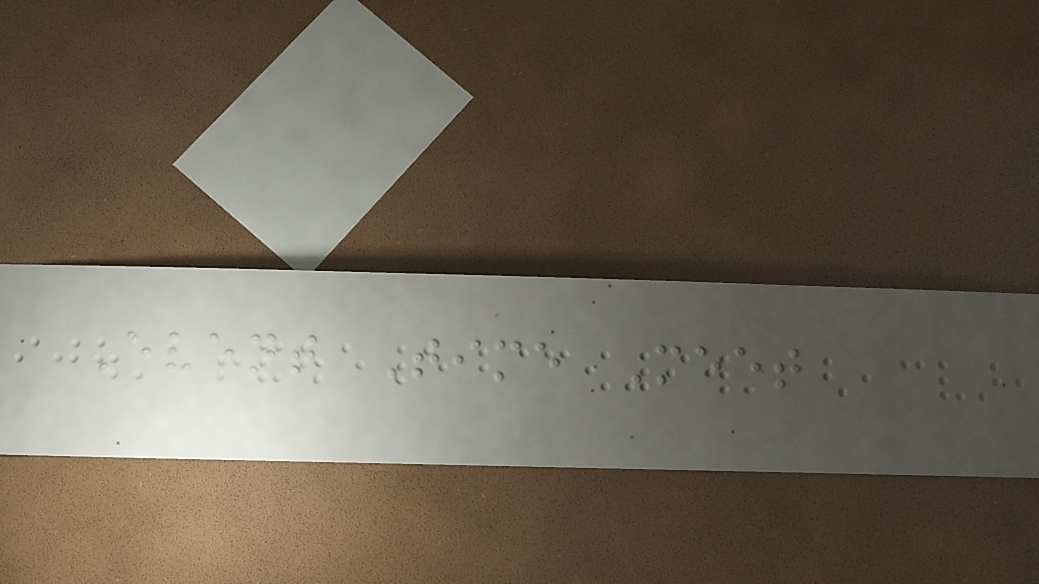Event Time Meet
